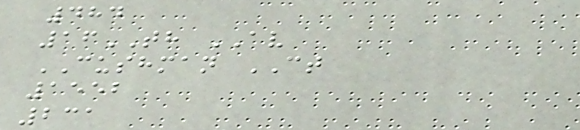484
16TH AV
CUSHMAN CT
1552
231
